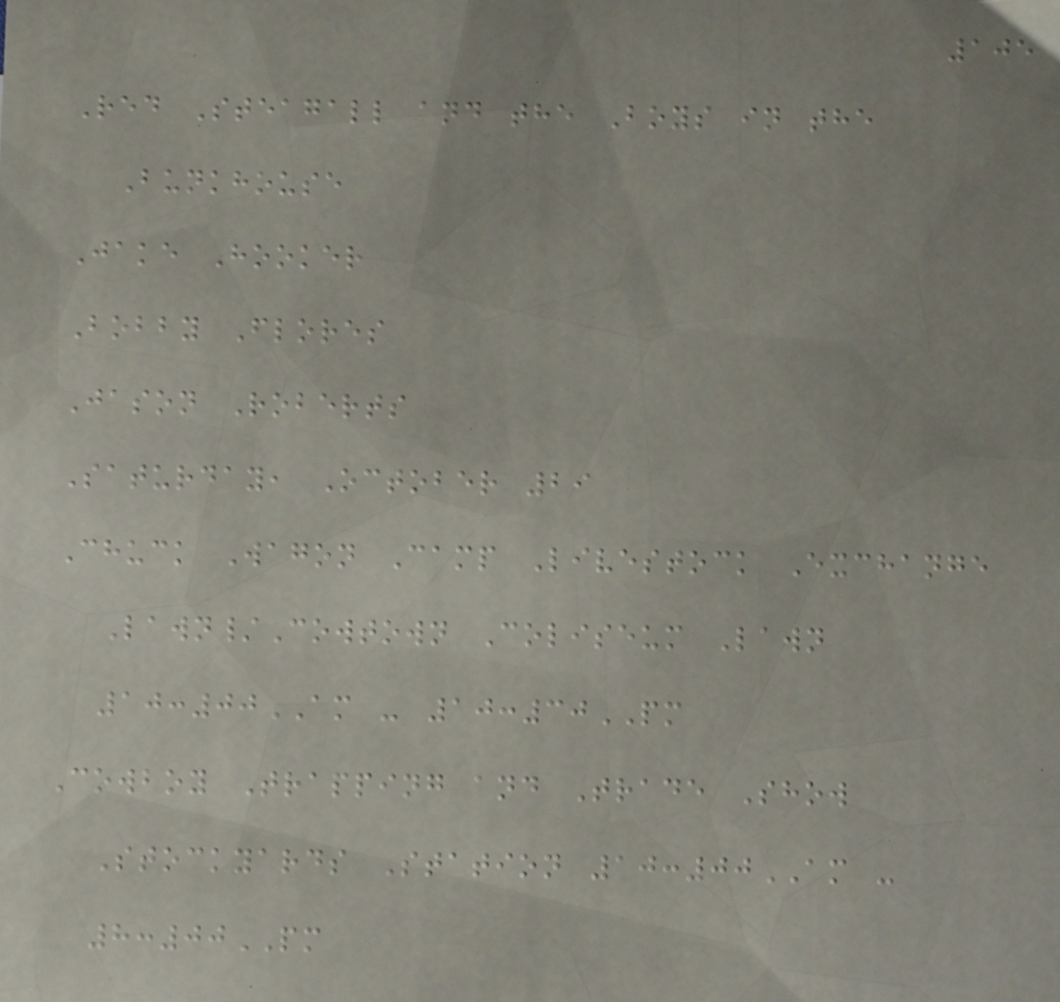105
Red Steagall and the Boys in the
Bunkhouse
Jake Hooker
Bobby Flores
Jason Roberts
Saturday, October 29
Chuck Wagon Camp Livestock Exchange
Lawn/Cowtown Coliseum Lawn
10:00AM - 10:30PM
Cowboy Trapping and Trade Show
Stockyards Station 10:00AM -
8:00PM
